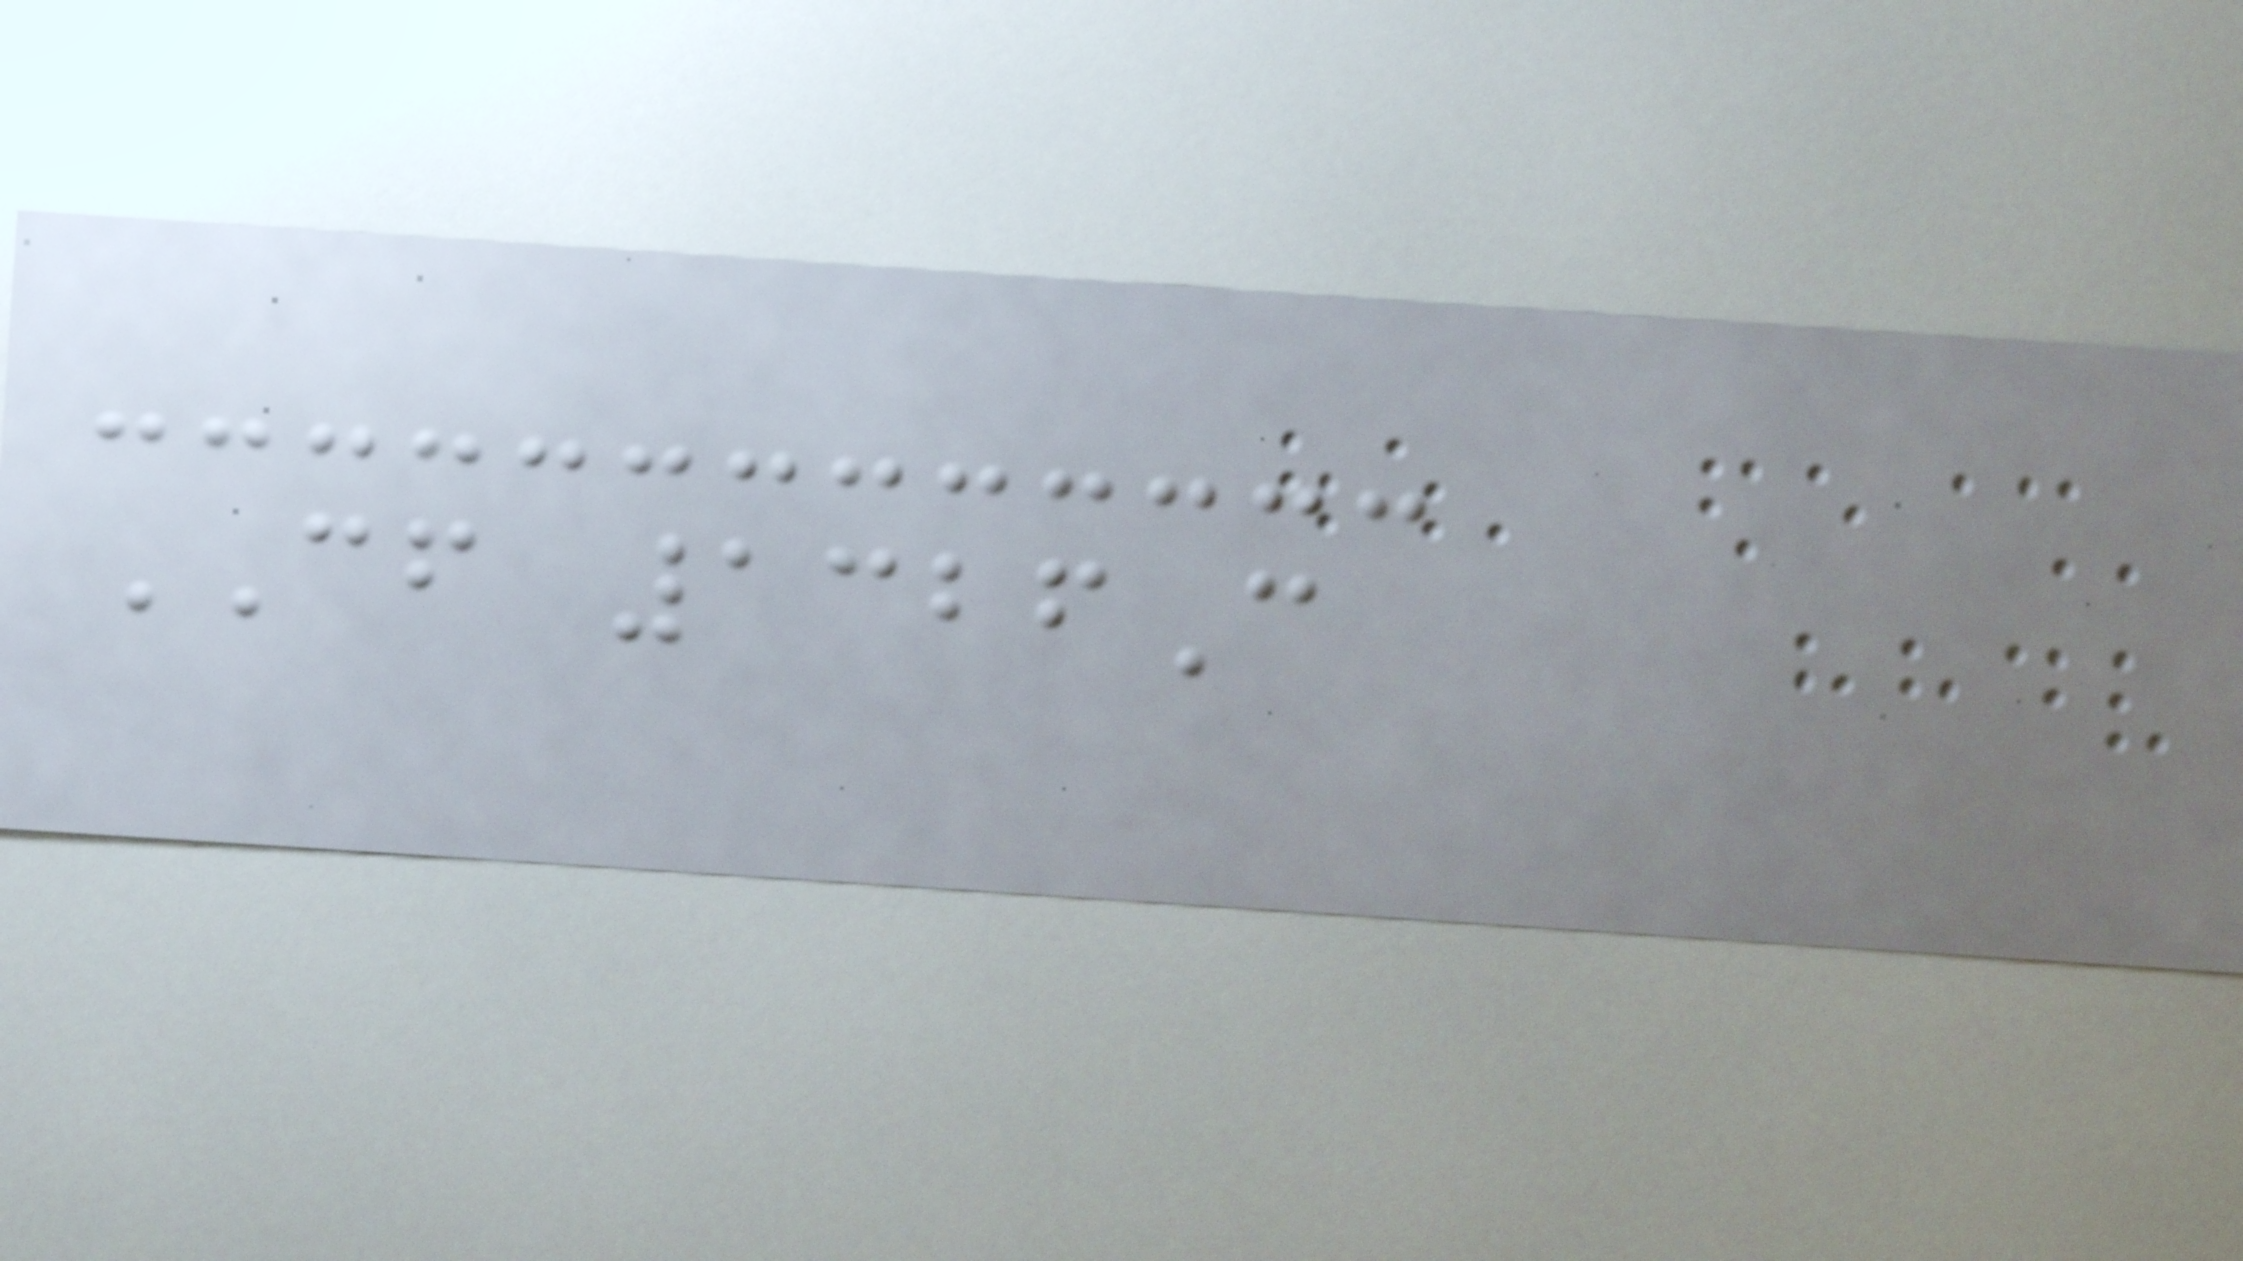CF 1326C
